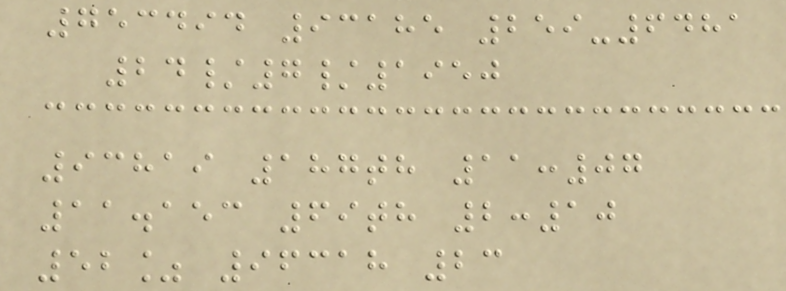753494 93185 259-6481
24/7/1950
93819 187th 11:07
11.153 69th 2:10
52% 96318 23
